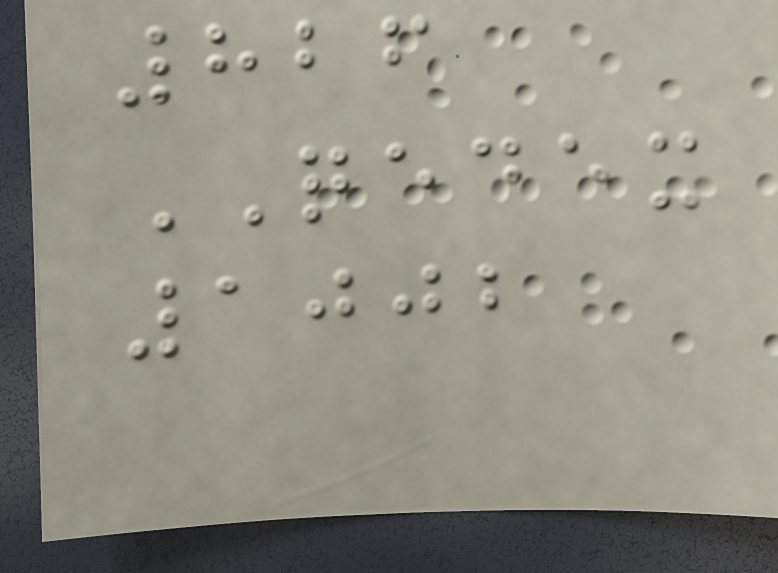826
QEDEX
1002
